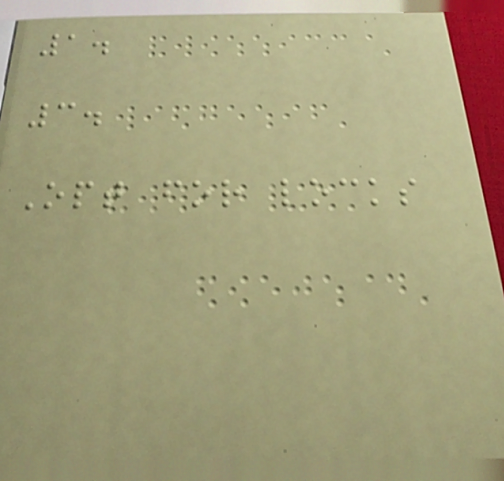1.
3.
Opt for locks
